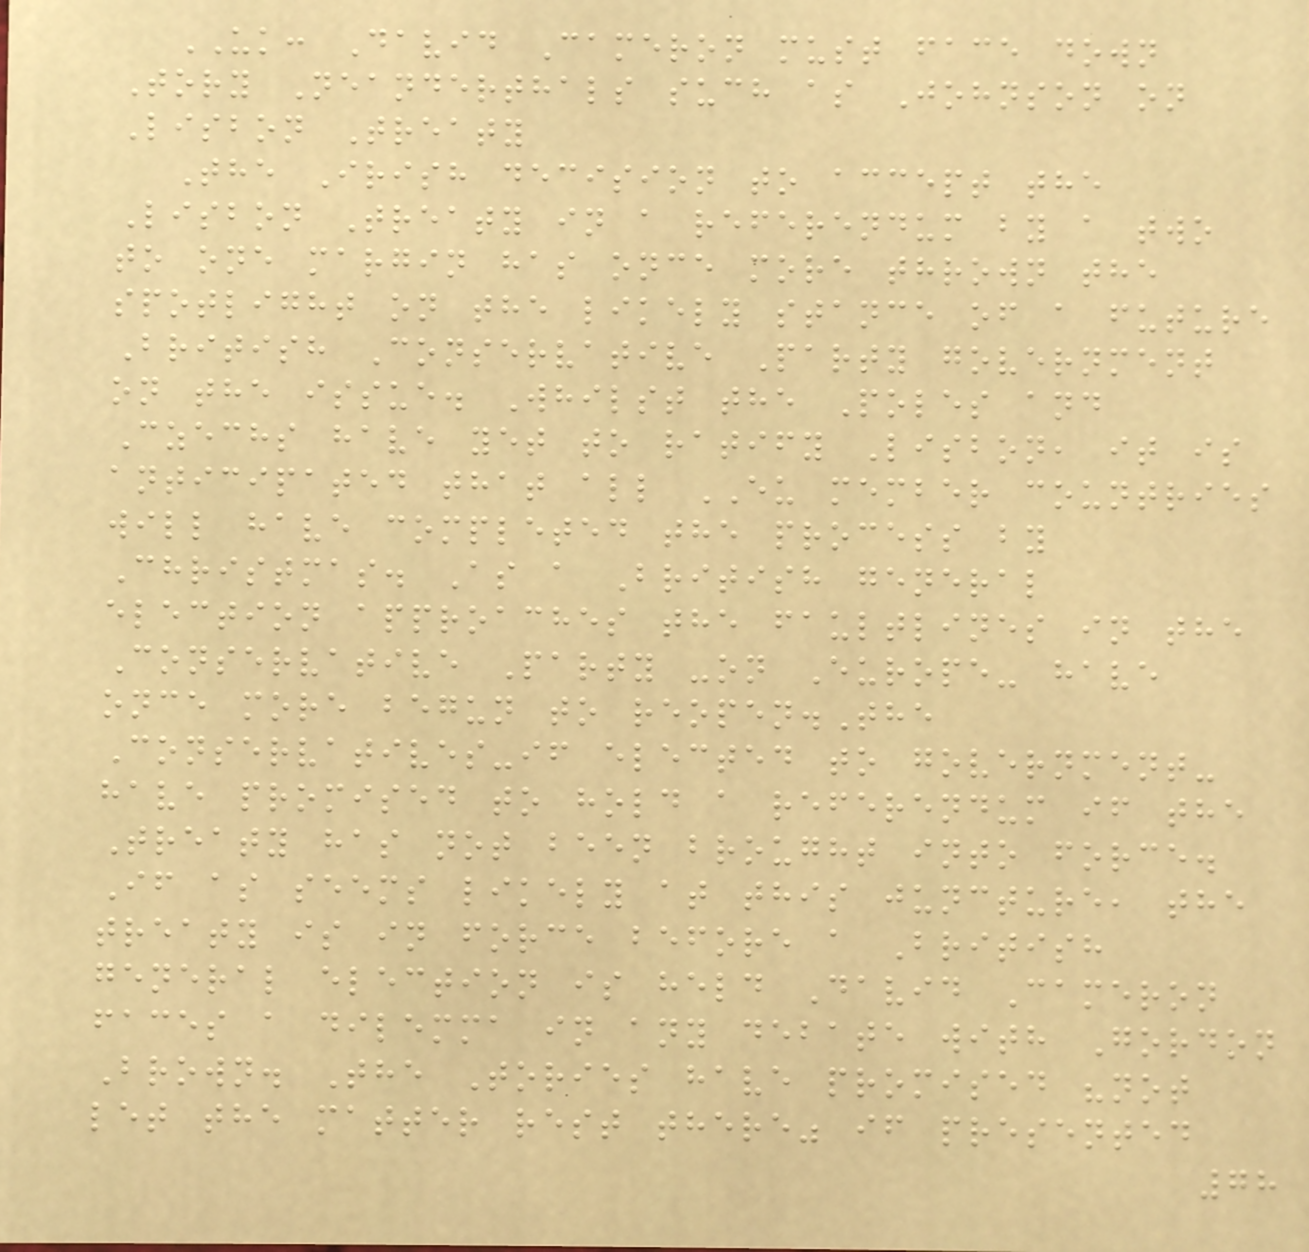UK: David Cameron must face down
Tory Neanderthals such as Johnson on
Lisbon Treaty
The Irish decision to accept the
Lisbon Treaty in a referendum by a two
to one margin has once more thrown the
spotlight on the likely stance of a future
British Conservative Party government
on the issue. Whilst the Poles and
Czechs have yet to ratify Lisbon, it is
anticipated that all EU member countries
will have completed the process by
Christmas. As a British general
election approaches the faultlines in the
Conservative Party -on Europe- have
once more begun to reopen.The
Conservatives-if elected to government-
have promised to hold a referendum if the
Treaty has not been brought into force.
If as seems likely at this juncture, the
treaty is in force before a British
general election is held David Cameron
faces a dilemma in any debate with Gordon
Brown. The Tories have promised "not
let the matter rest there" if presented
78
